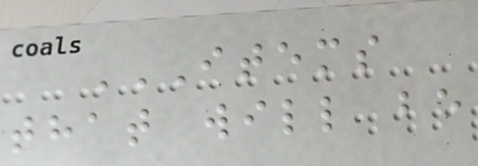ITEMS
THAT WILL BE
